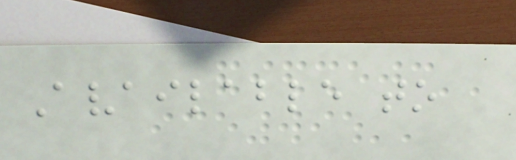Available to
